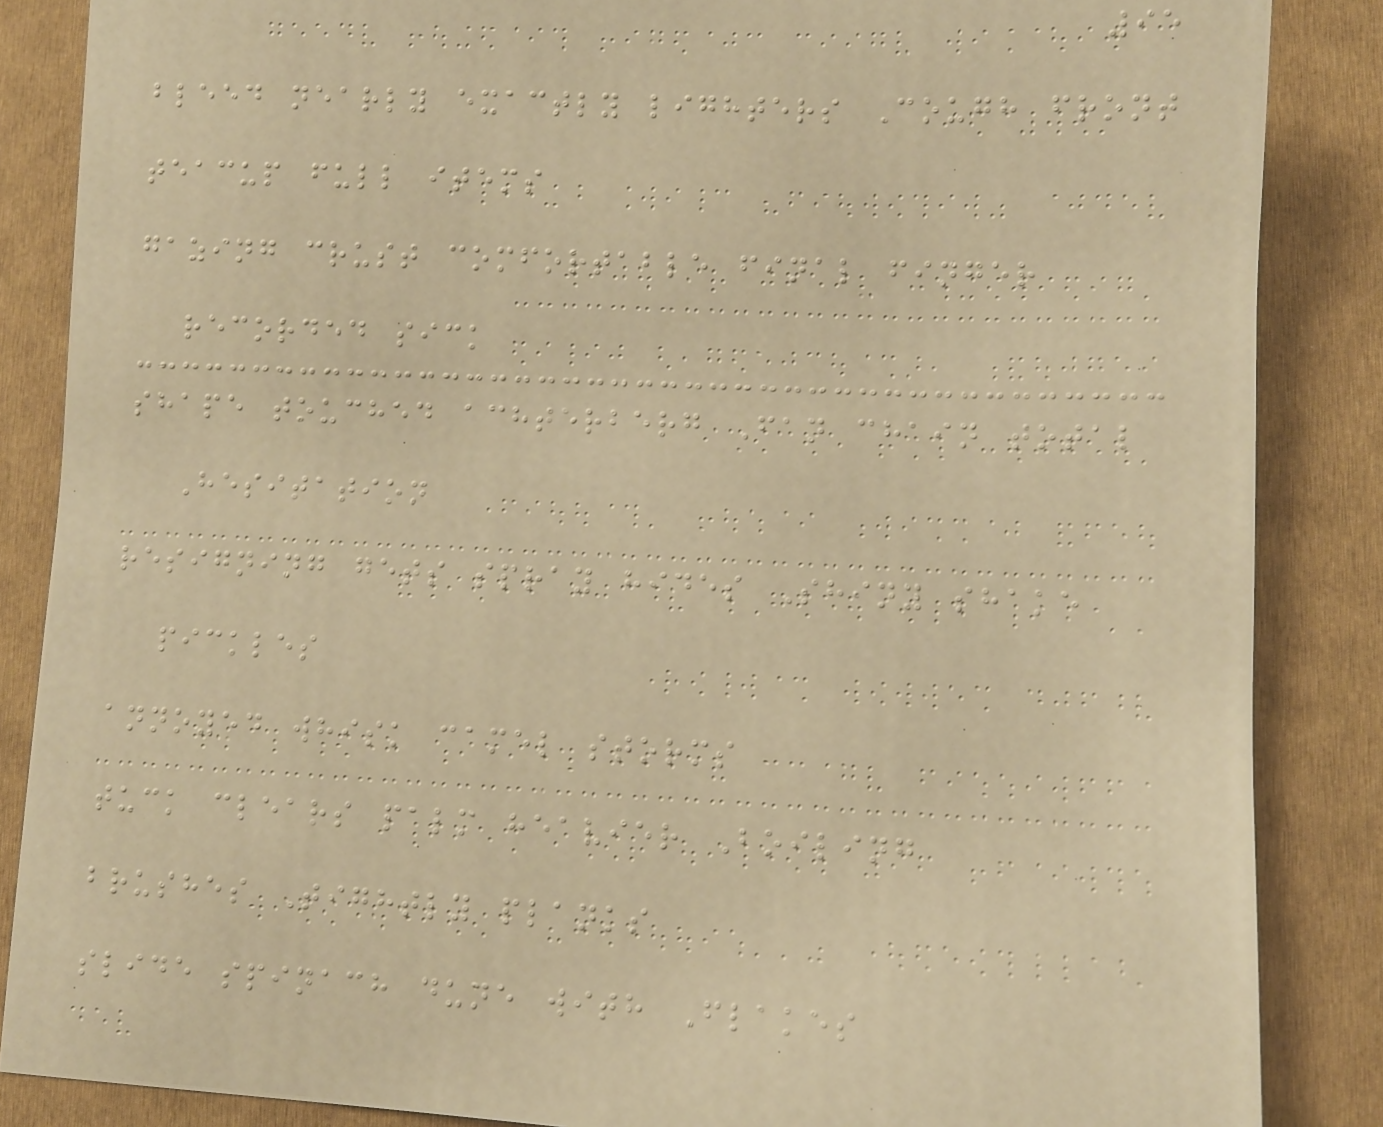95
bleed nearly exactly lighters Cough front
teacup full items
gazing crust comfortable final finger
recorded sick
shape touched achterberg Fan chain total
Hesitation
resigning gets spray hides Shiny shake
pickles
annoyed whisk camel storms
tuck clears palm heavier Boiling
brushes Tightly planks
slide spinach dune with Flakes
